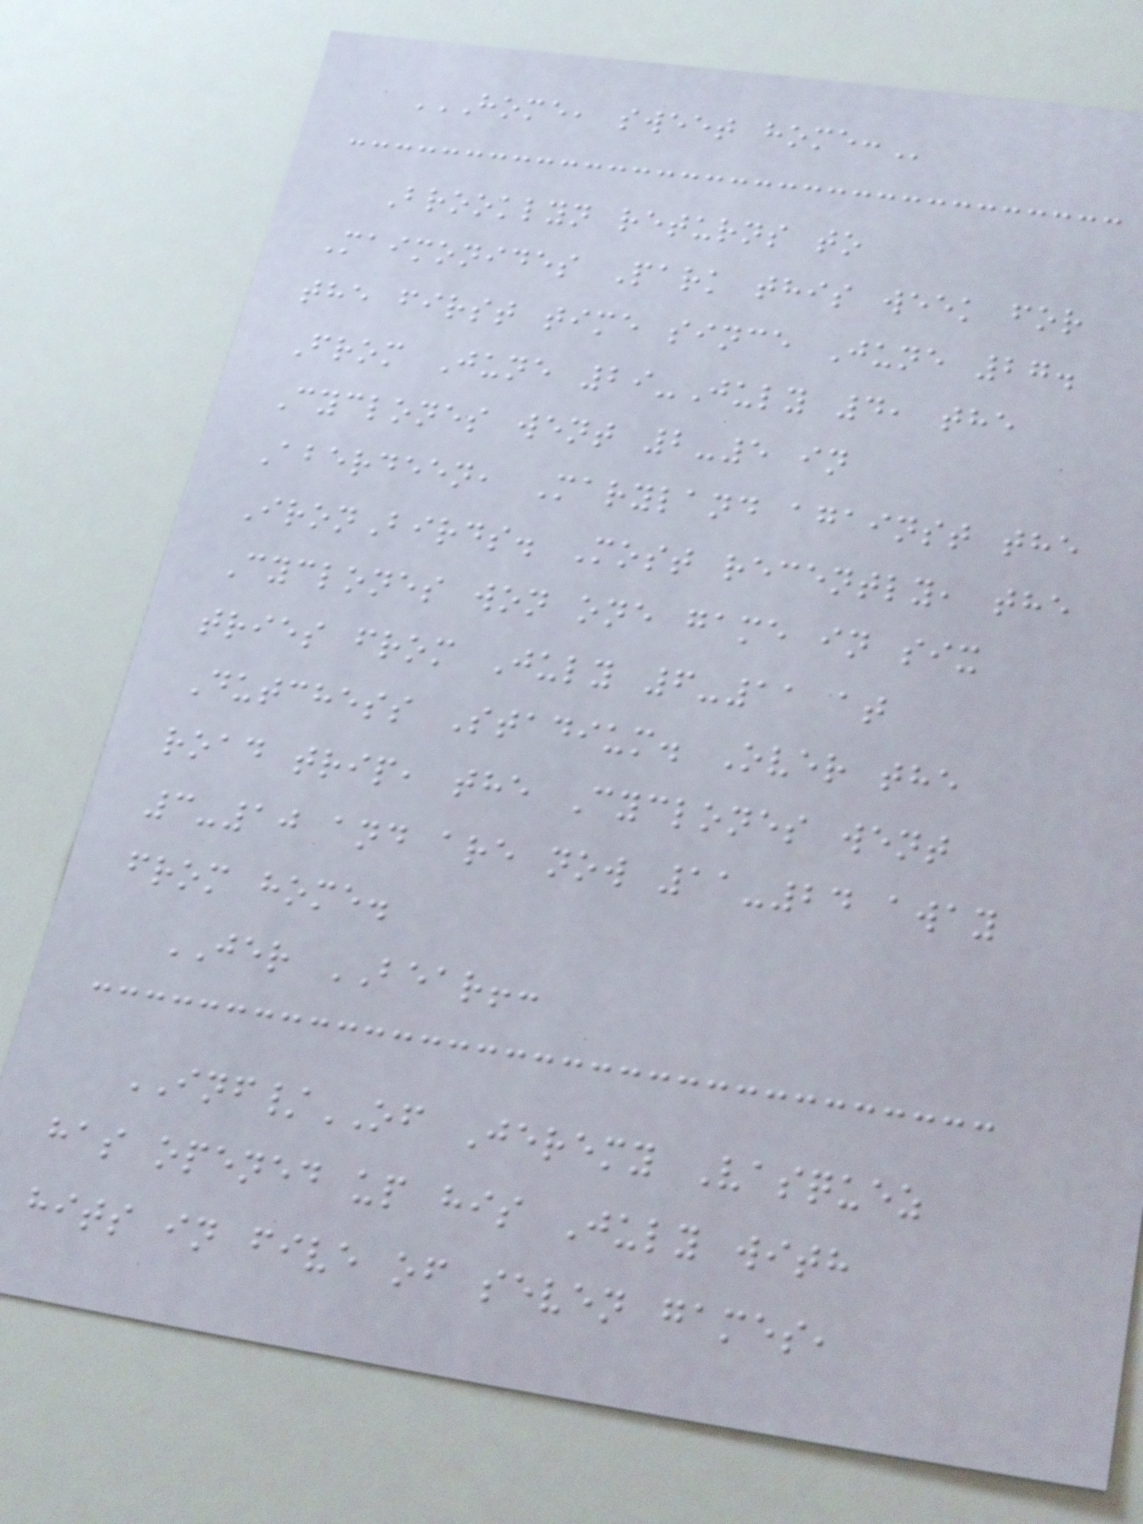HOME, SWEET HOME:
Brooklyn returns to
Maimonides Park this week for
the first time since June 27.
From June 29-July 4, the
Cyclones went 2-5 in
Aberdeen, Maryland against the
IronBirds. Most recently, the
Cyclones won one game in six
tries from July 6-11 at
Dutchess Stadium. Over the
road trip, the Cyclones went
3-10 and are now 11-24 away
from home.
JER BEAR!:
INF/OF Jeremy Vasquez
has opened up his July with
hits in five of seven games,
